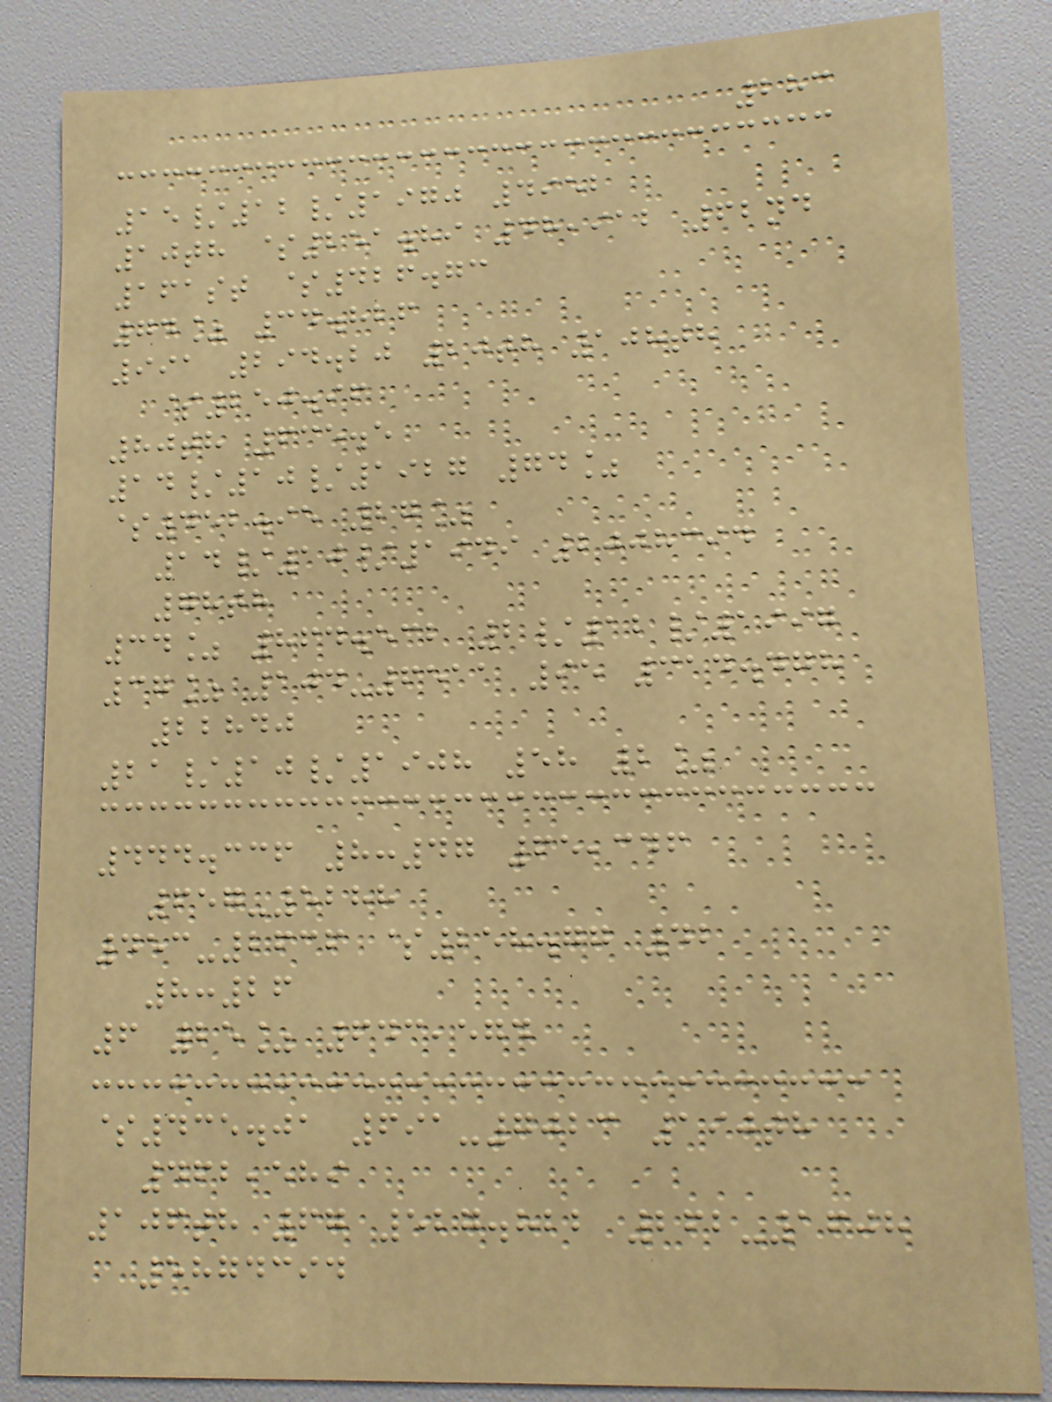283
15/12/1970 4952
10th $251.89 48,912 62nd
161st $426.73
74% 34.826
991 294.20 20th 108th
$250.96
80th 635.5
14/10/1927 74%
$452.95 27%
14/10/1949 2008394
78th
34% 864.532 2/12/1997
37% 104-6511 95 314.478
22840
21/10/1908 58 2%
444.336 8:47 65,346
657-5288
453-2636 $258.77 42
8:26
6 25% 643,574
$435.01 691-7023 190th
462,589
106th 67 527.822 262-1608
5874394
